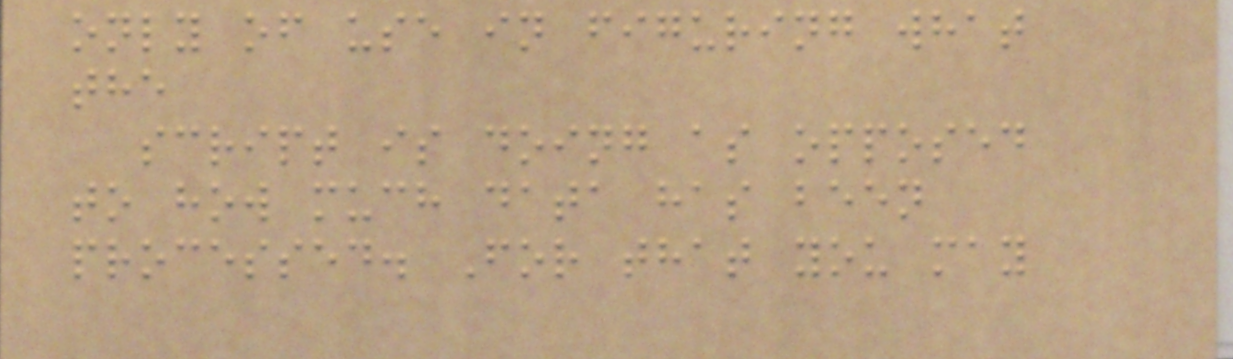only of use in figuring what
the
script is doing as opposed
to how much data has been
processed. For that you may
